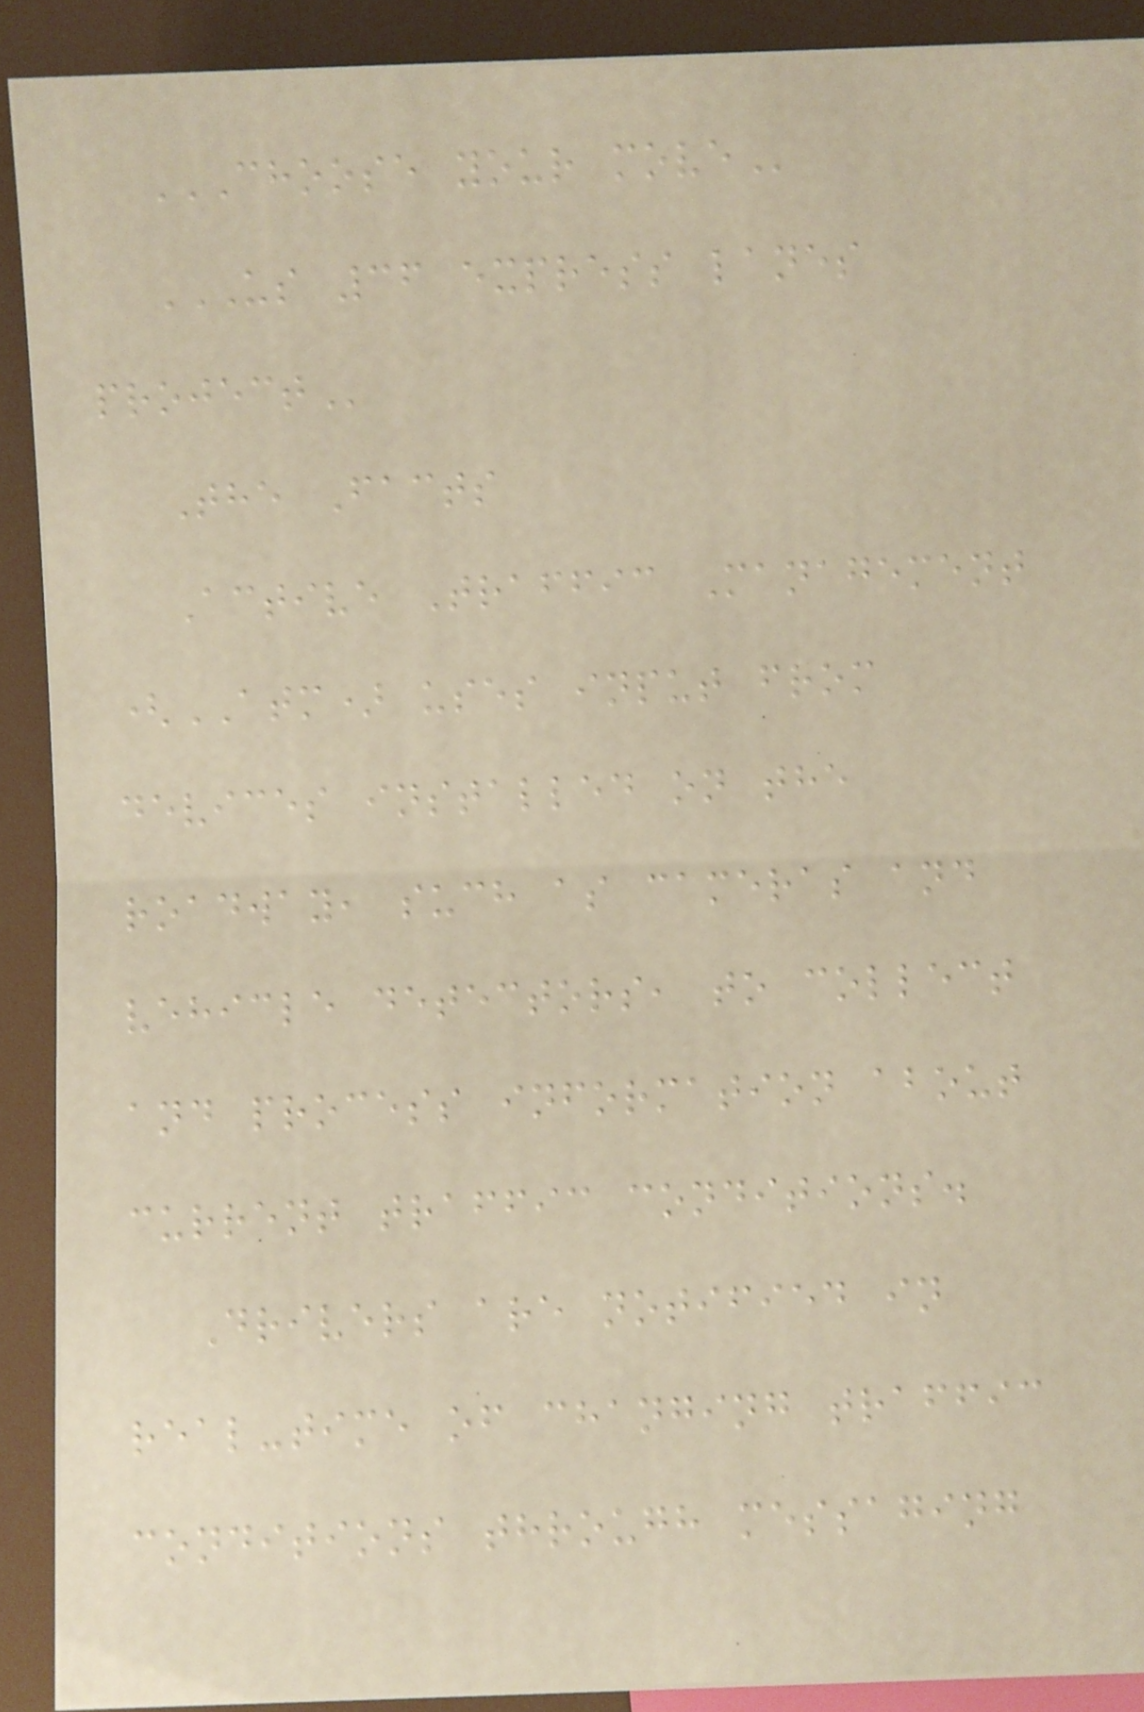CHOOSE YOUR MOVE
US 36 EXPRESS LANES
PROJECT
The Facts
Active Traffic Management
(ATM) uses input from
devices installed on the
roadway, such as cameras and
vehicle detectors, to collect
and process information about
current traffic conditions.
Drivers are notified in
real-time of changing traffic
conditions through messaging
